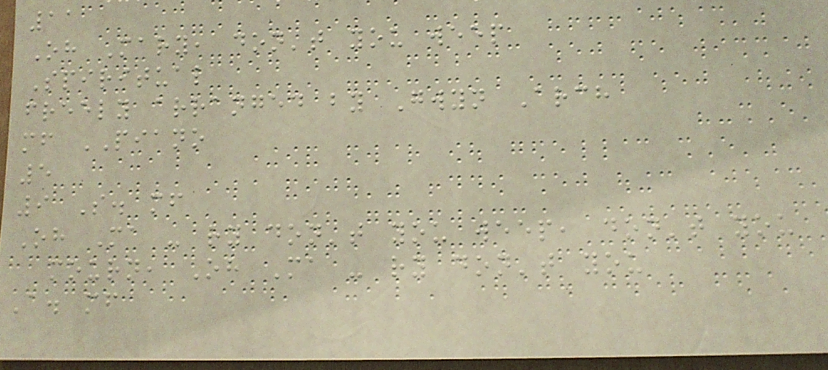11
Oh Mary, don't you weep
Spiritual
freely arranged by Gwyn Arch
mf PIANO
5
9 S. mf
Oh Ma - ry don't you weep, don't you
mourn, Oh Ma - ry don't you
A. mf
